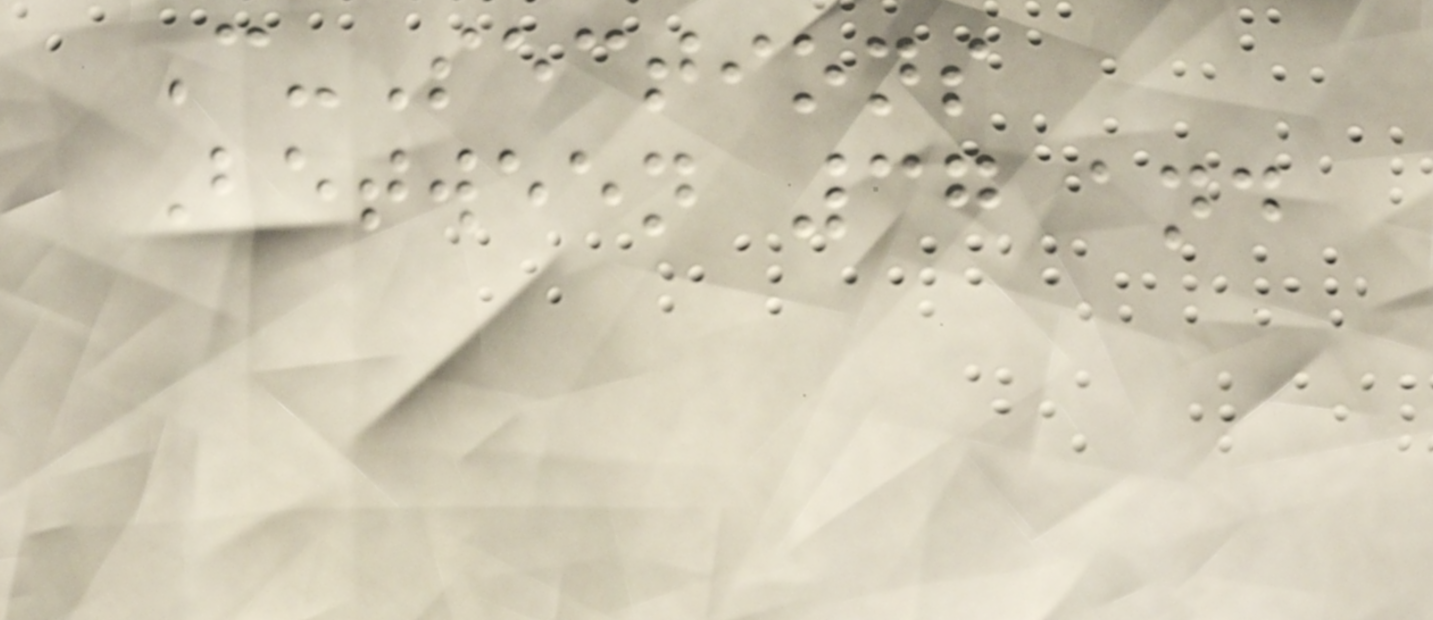C-Sections
Between 37 and
